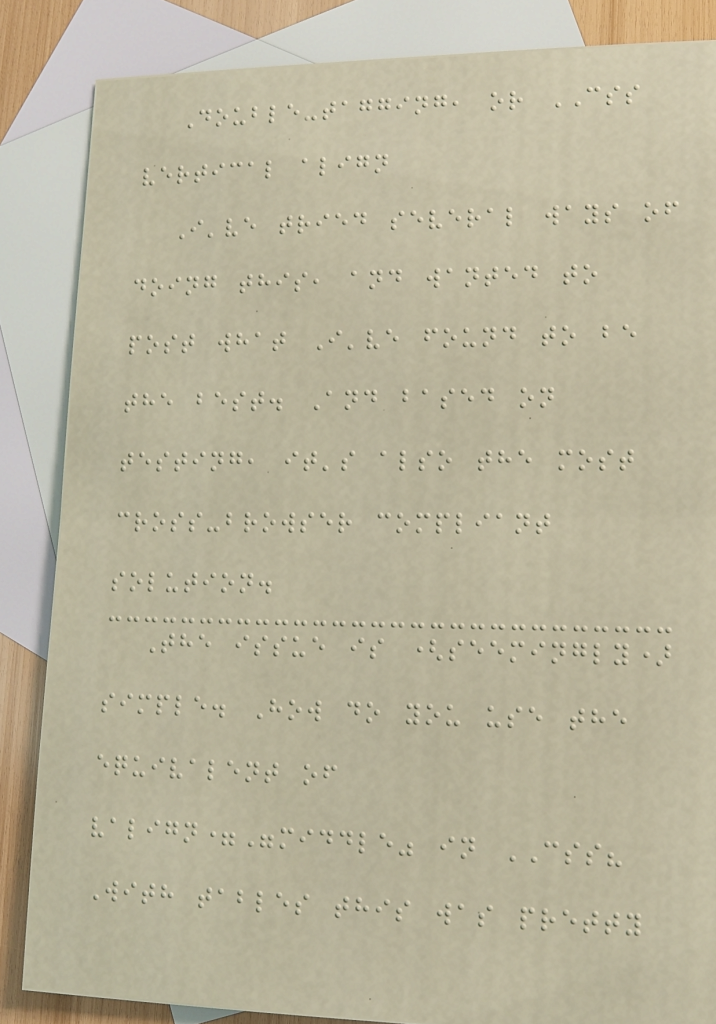Double-tagging, or CSS
vertical align
I've tried several ways of
doing this, and wanted to
post what I've found to be
the best. And based on
testing, it's also the most
cross-browser compliant
solution.
The issue is (seemingly)
simple. How do you use the
equivalent of
valign="middle" in CSS?
With tables this was pretty
